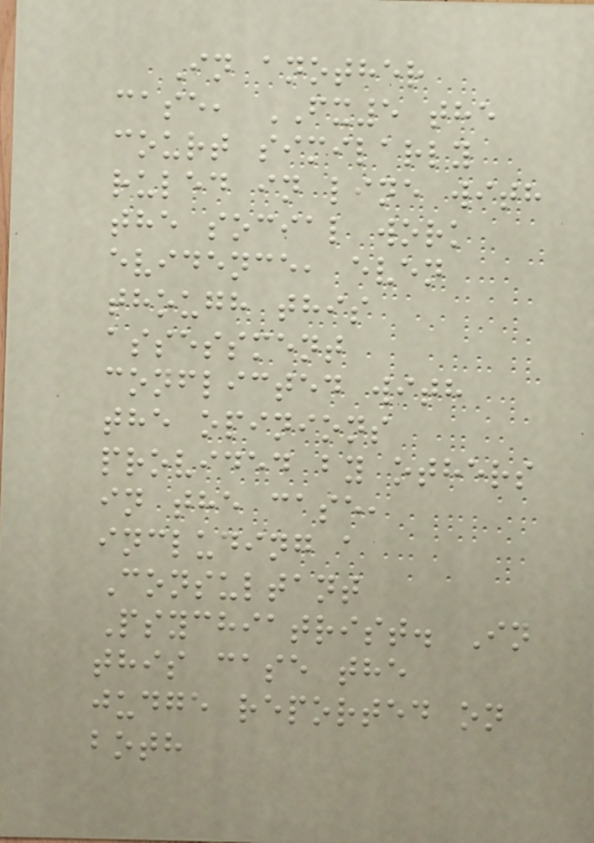In another
case, FX5 the
court similarly
ruled in line with
the social work
evidence, even
though this
assessment
conflicted with
the opinions
provided by others
in the case,
including a
Consultant
Psychiatrist. In
this case the
judge reported on
both
